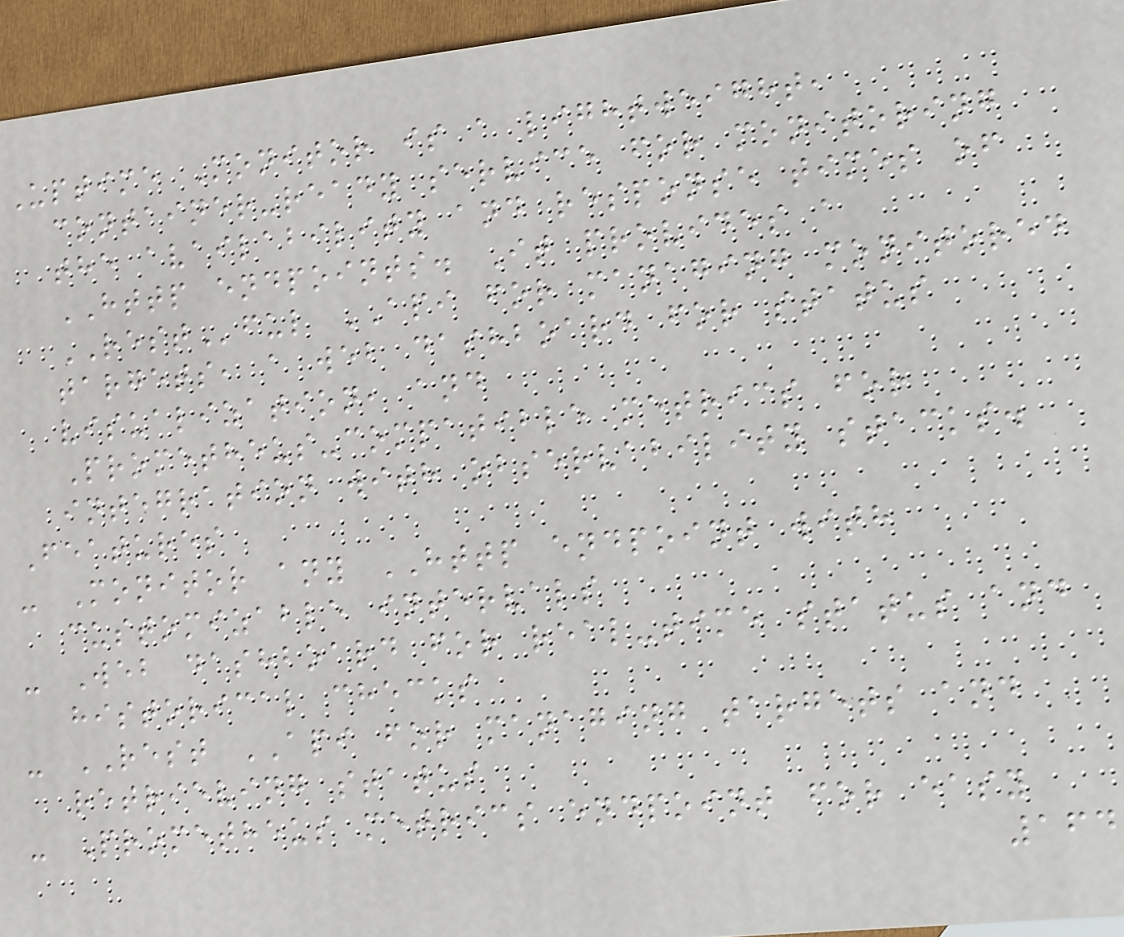Uptime Monitor is a lightweight,
container-ready service for monitoring
the availability and response times of
HTTP endpoints. It provides a
RESTful API for managing monitored
targets, a web dashboard for status
visualization, and
Prometheus-compatible metrics for
integration with observability stacks.
Features
- Monitor any HTTP endpoint with
customizable intervals
- Web dashboard for real-time status and
historical checks
- REST API for managing targets and
retrieving status
- Prometheus metrics endpoint for easy
164
